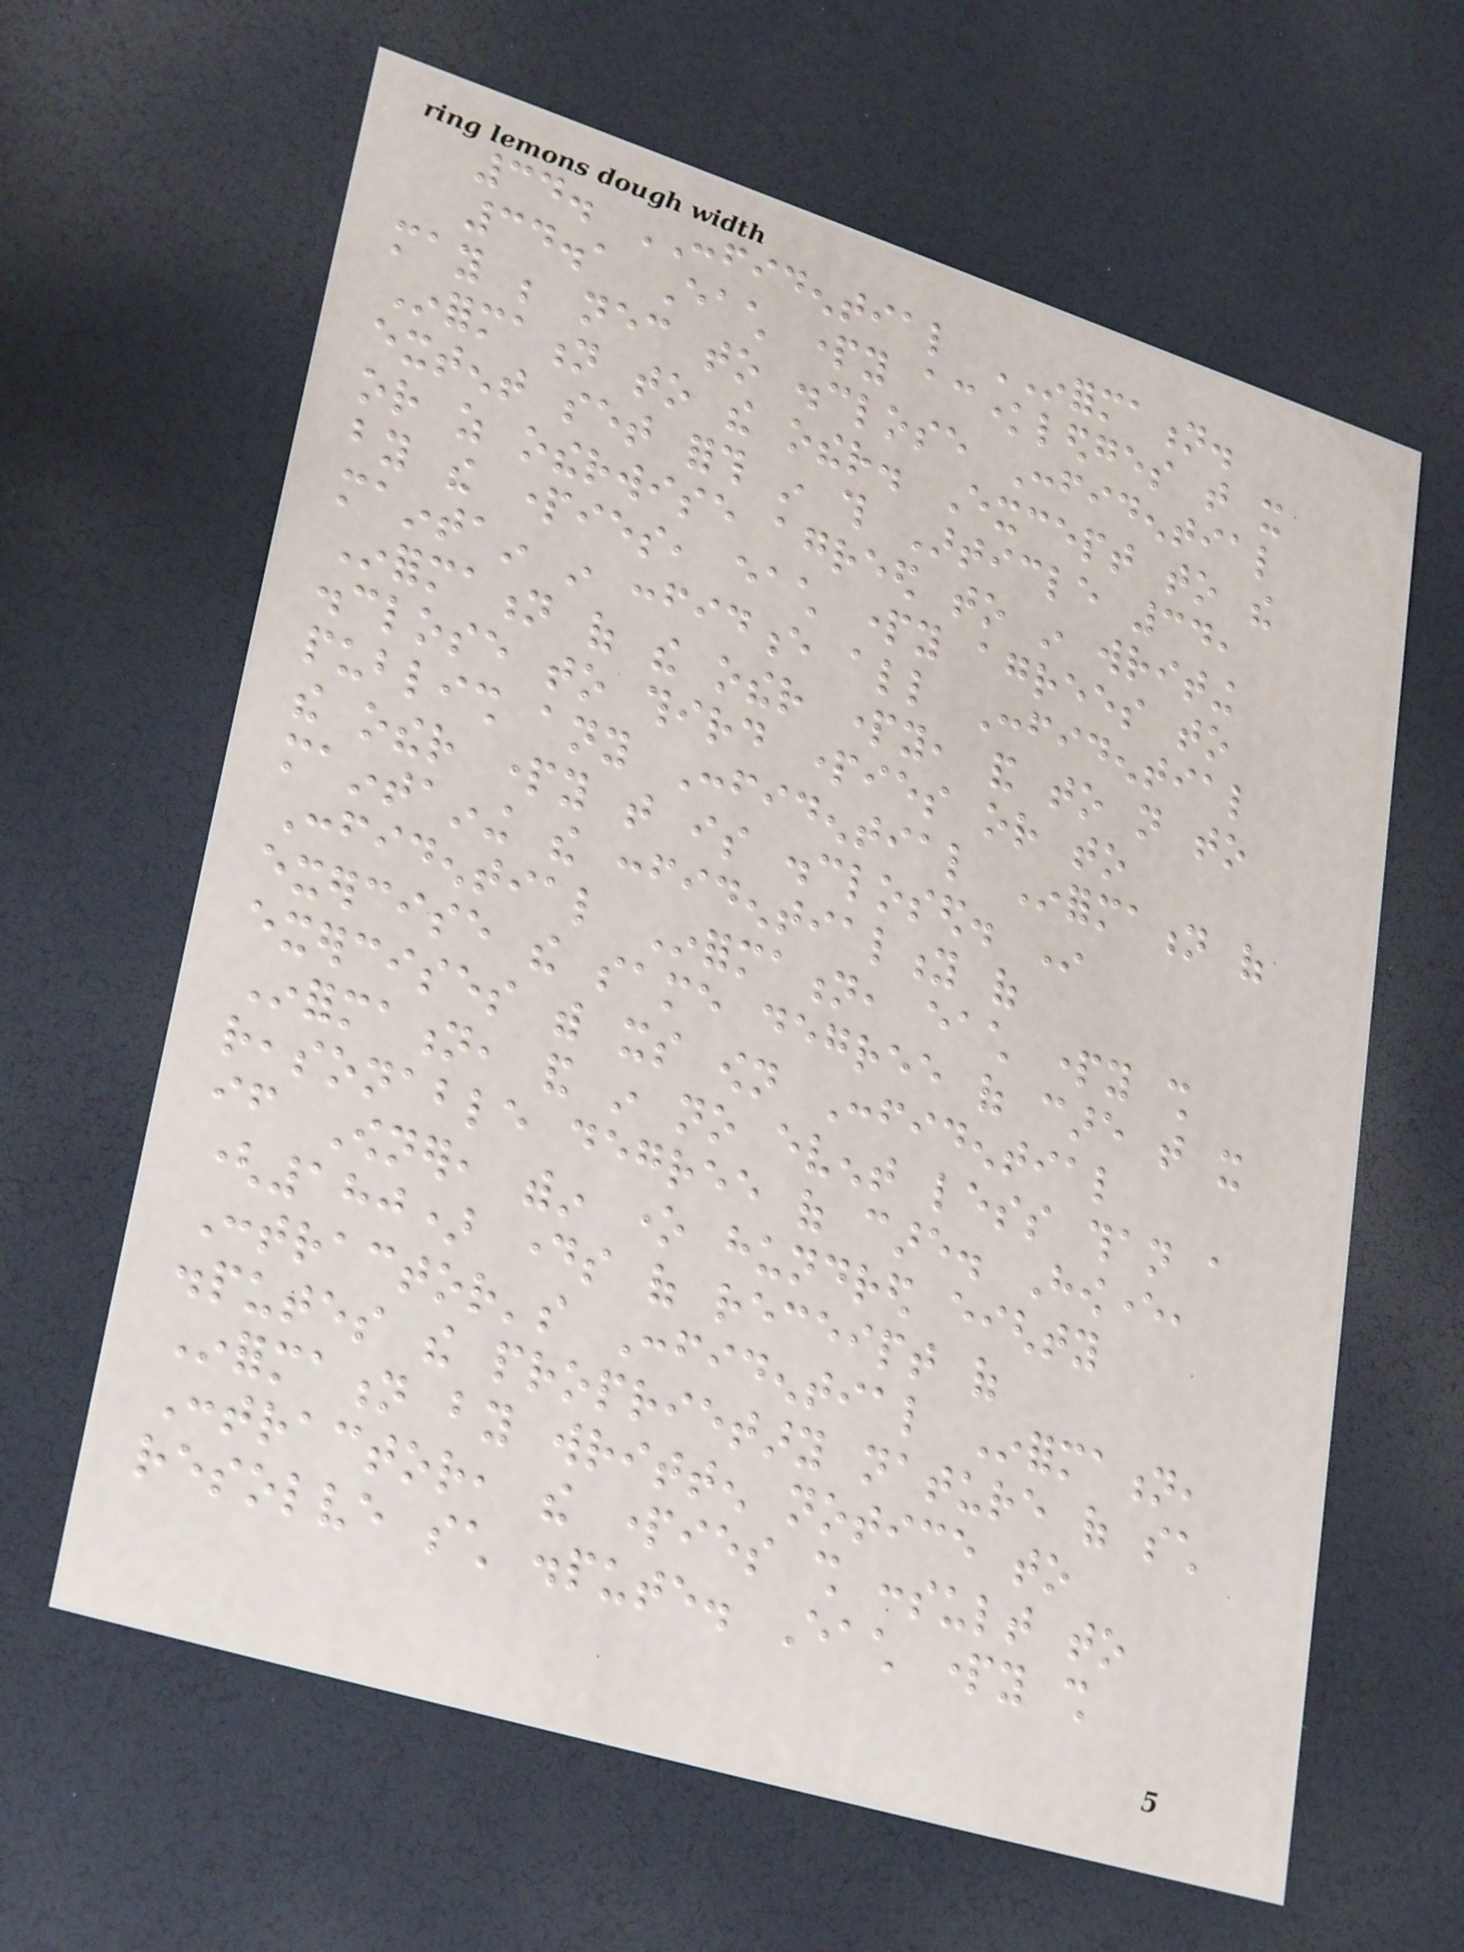34. CONFIDENTIAL INFORMATION.
34.1 Each party acknowledges that it
may be necessary to disclose Confidential
Information to the other. Except to the
extent set forth in this Article 34,
or as otherwise agreed to in writing
by the parties, each party agrees to
maintain in confidence all Confidential
Information of the other party, and to not to
disclose to third parties or to
publish any Confidential Information of
the other party that is disclosed. In
maintaining the confidentiality of
Confidential Information, each party shall
exercise the same degree of care that it
exercises with its own Confidential
Information, and in no event less than a
reasonable degree of care. However,
if Owner, within one hundred eighty
(180) days of receipt of
Contractor's Confidential Information,
disputes the proprietary nature of such
Information by written notice to
Contractor, the parties shall consult to
resolve such dispute. Each party shall
